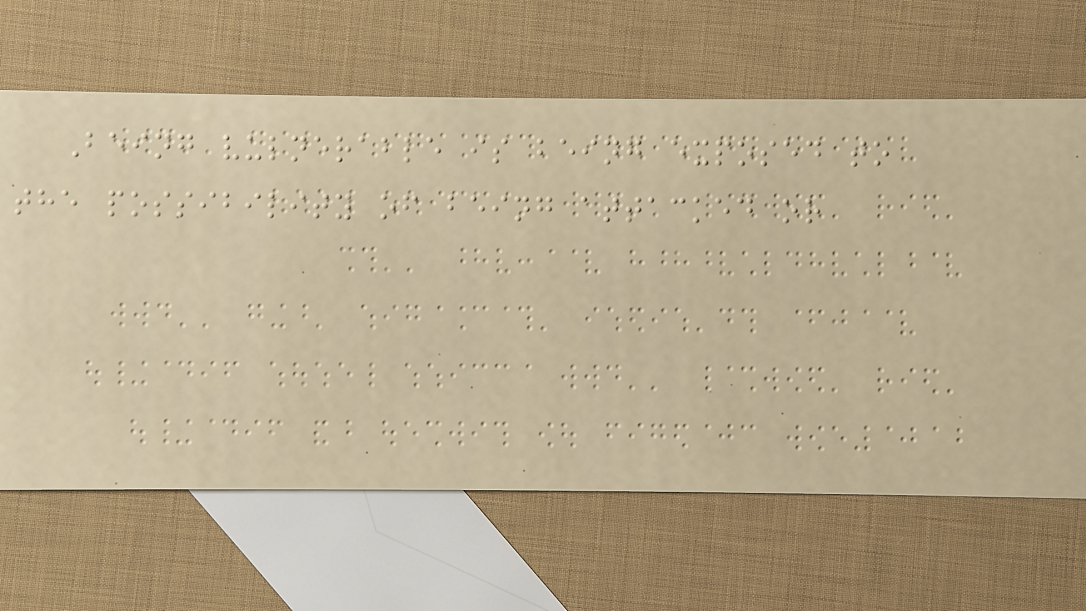Being vulnerable is being exposed to
the possibility of being attacked or
